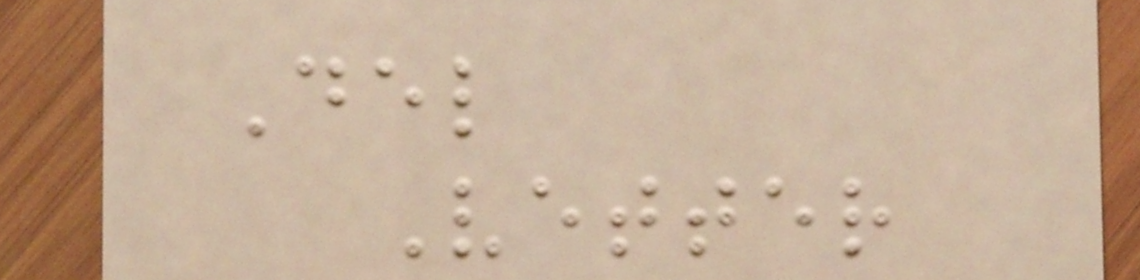Del
Vetter
